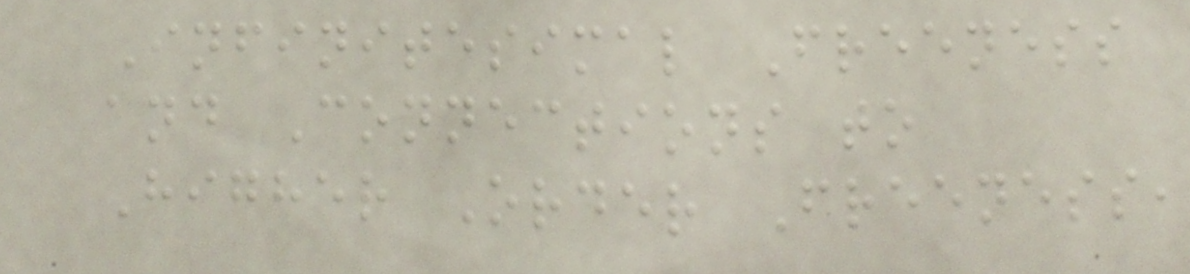Infinitesimal Freeness
and Connections to
Higher Order Freeness,
